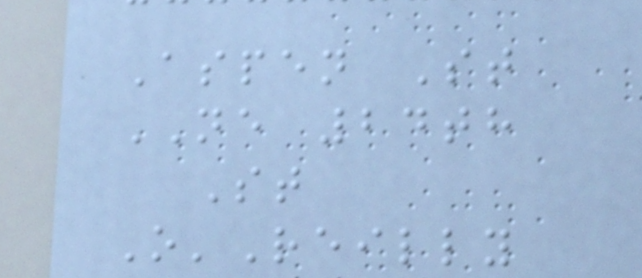Aspen St
NE 24th
St
O'Reilly
